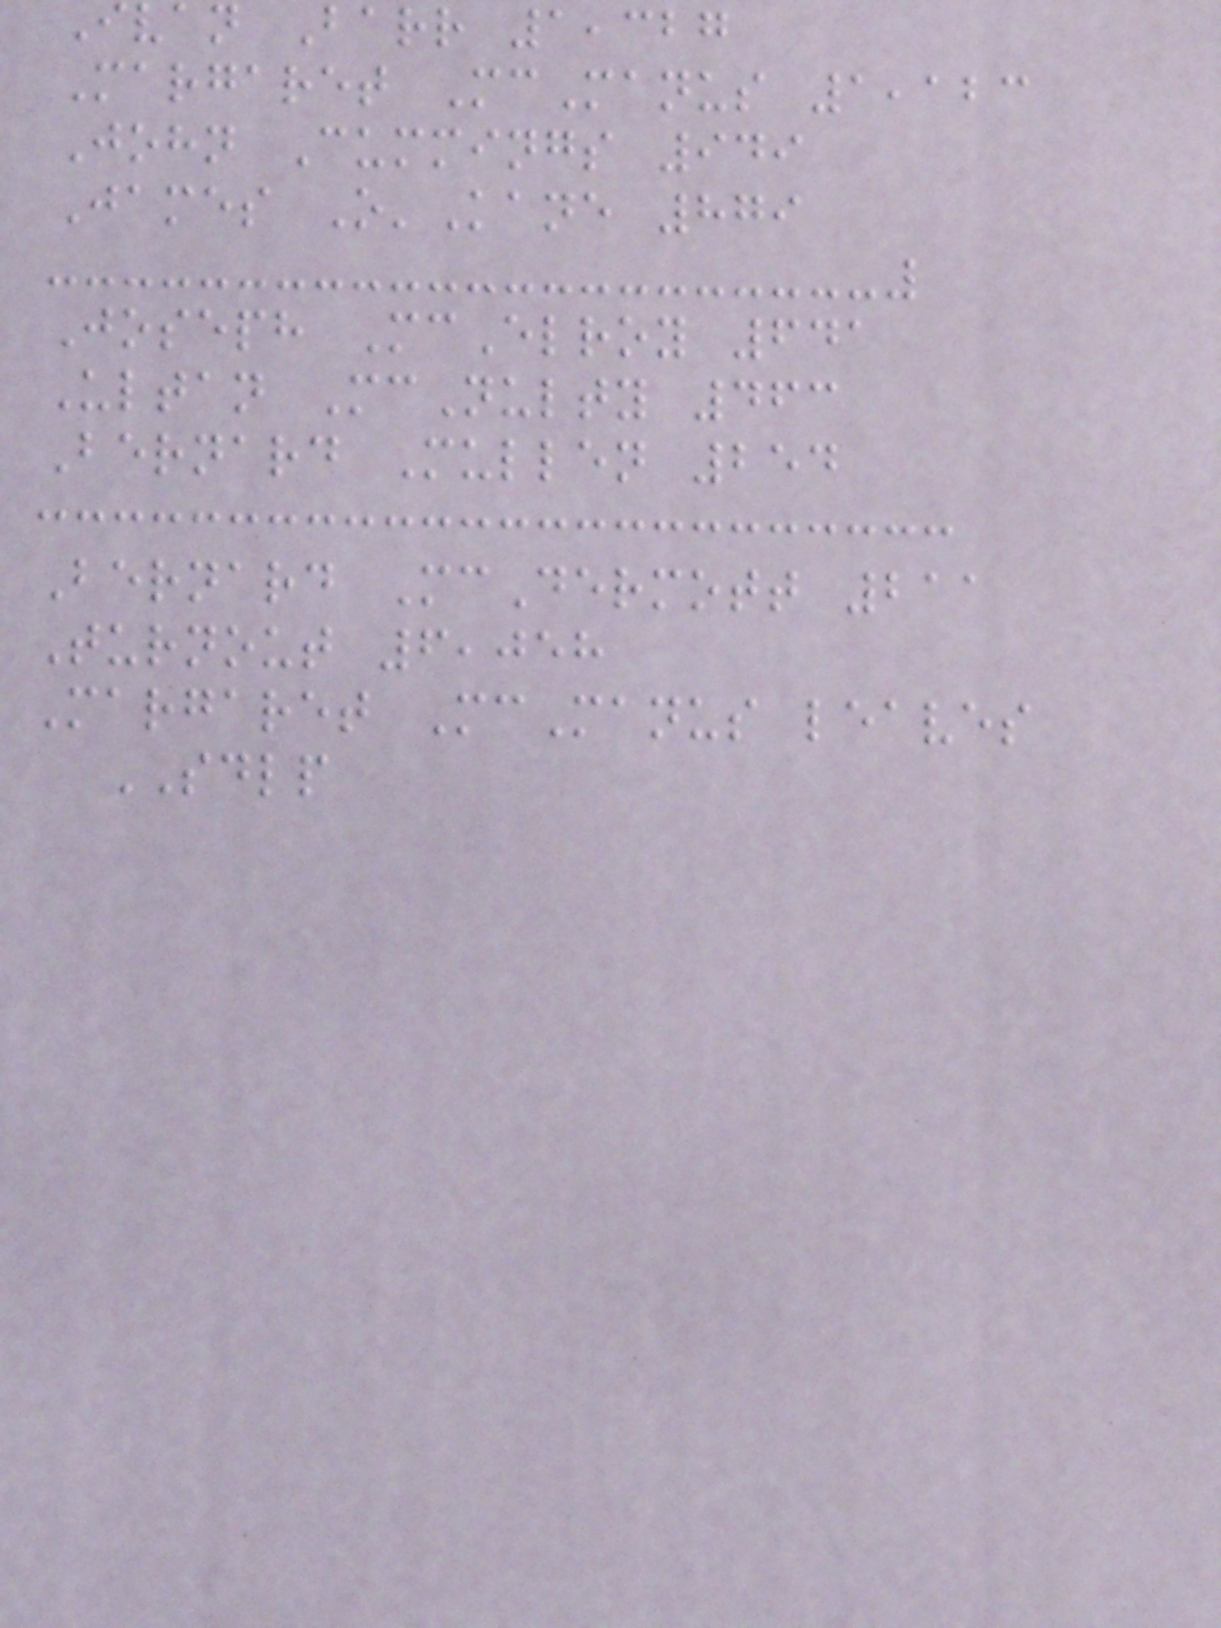van Barr 1,327
Margaret McManus 1,123
John Cummings 949
James O'Kane 879
Joseph McElroy 641
Ultan McNulty 463
Bernard Mullen 254
Bernard McDermott 211
Turnout 6,058
Margaret McManus leaves
SDLP
